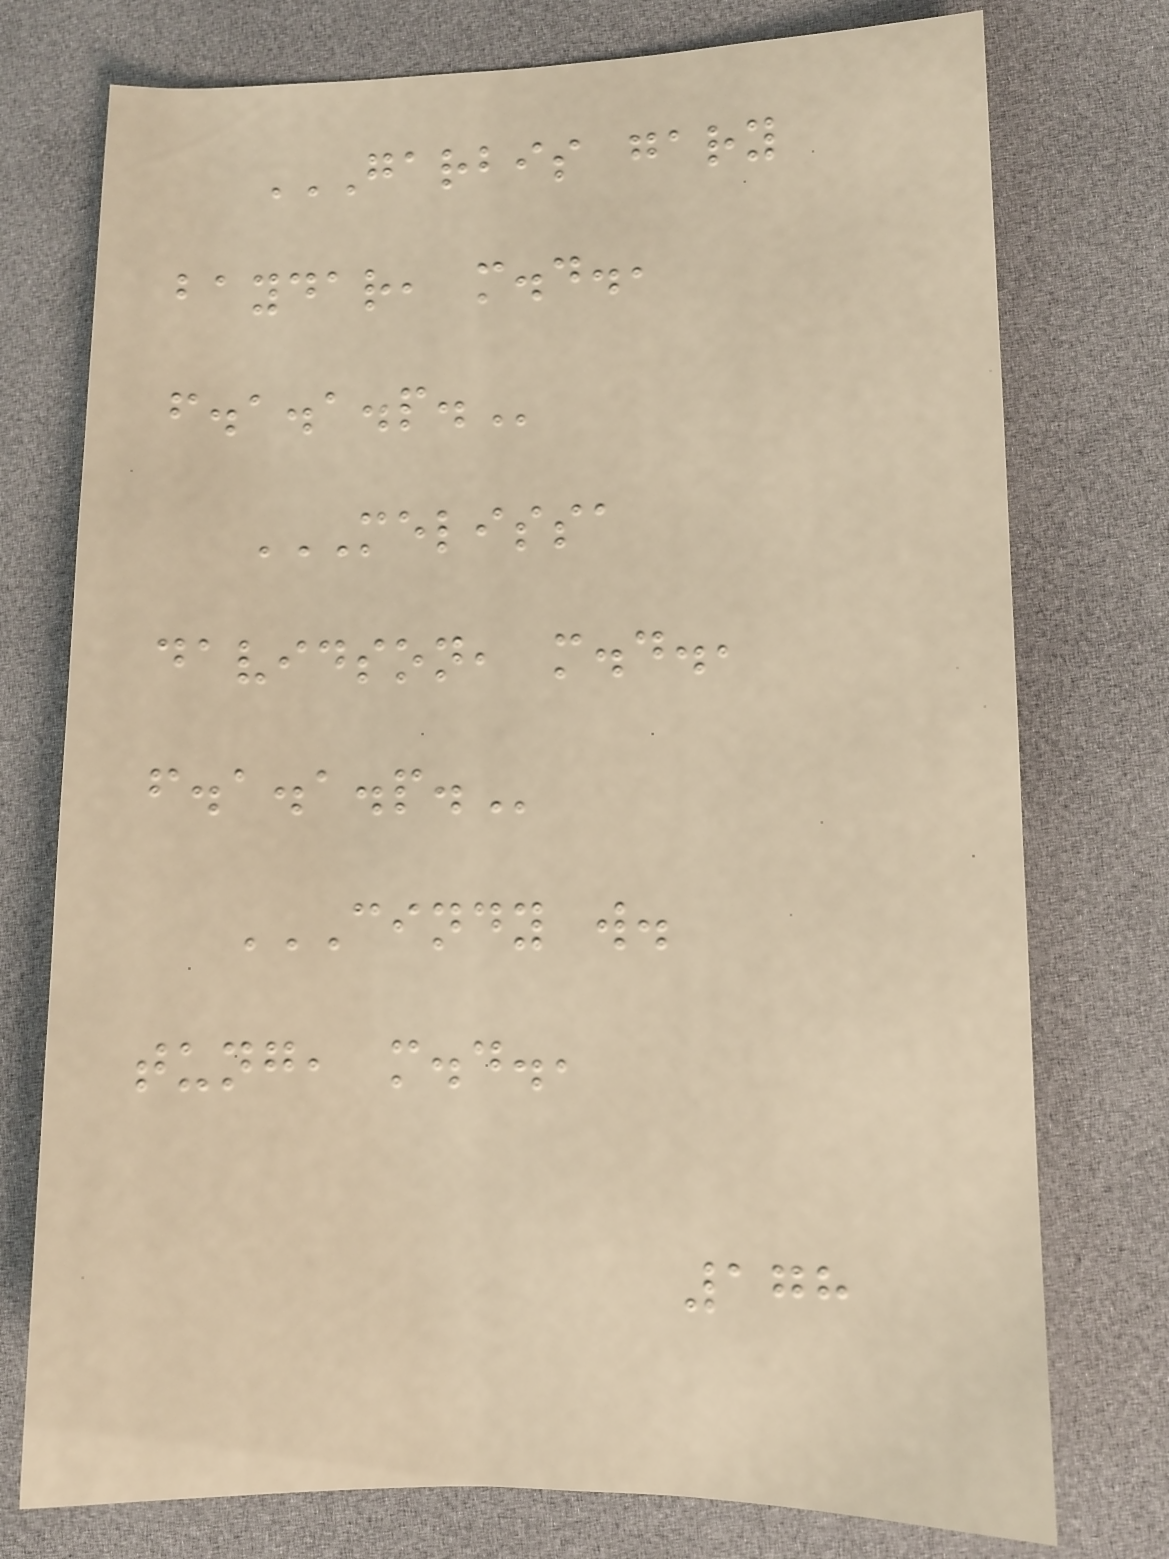GARBIS GARY
BAYDAR, M.D.,
F.A.A.P.
MELISSA
DAVIDSON, M.D.,
F.A.A.P.
CINDY W.
TUNG, M.D.,
178
